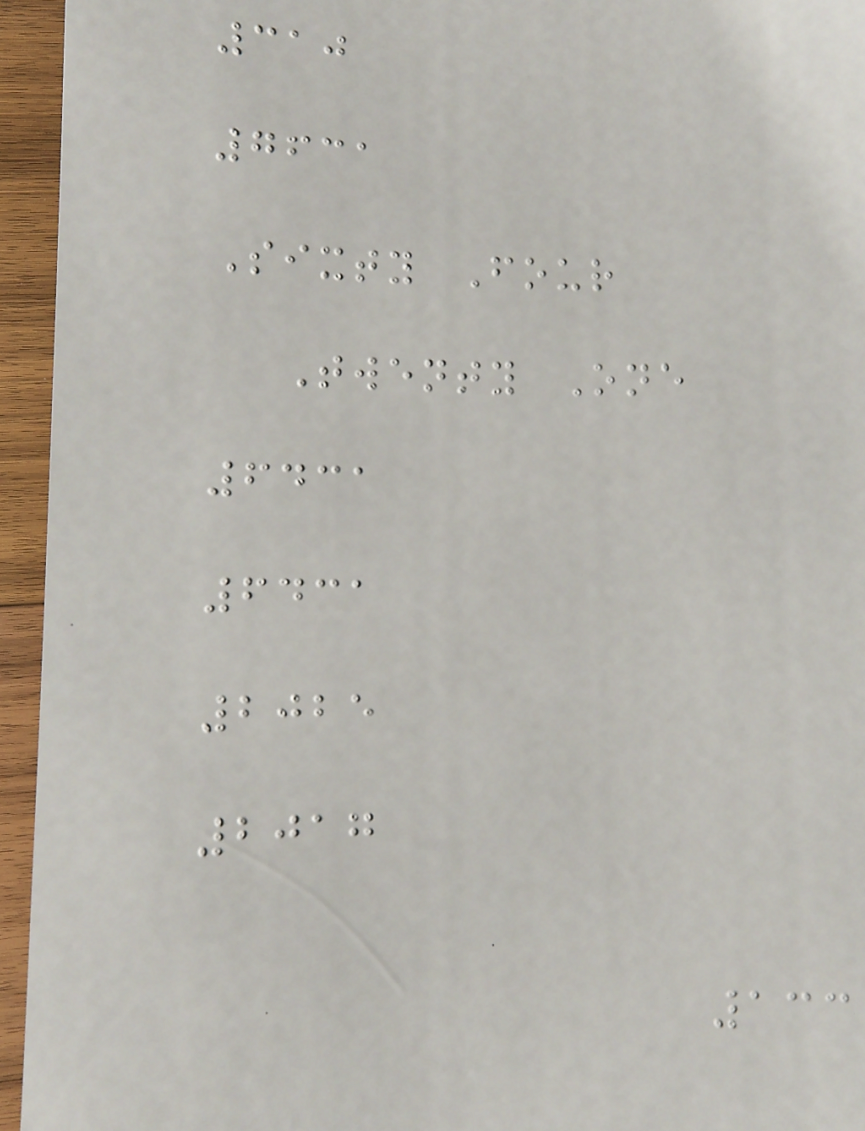310
7631
Sixty Four
Twenty One
6431
6431
2025
2017
133
